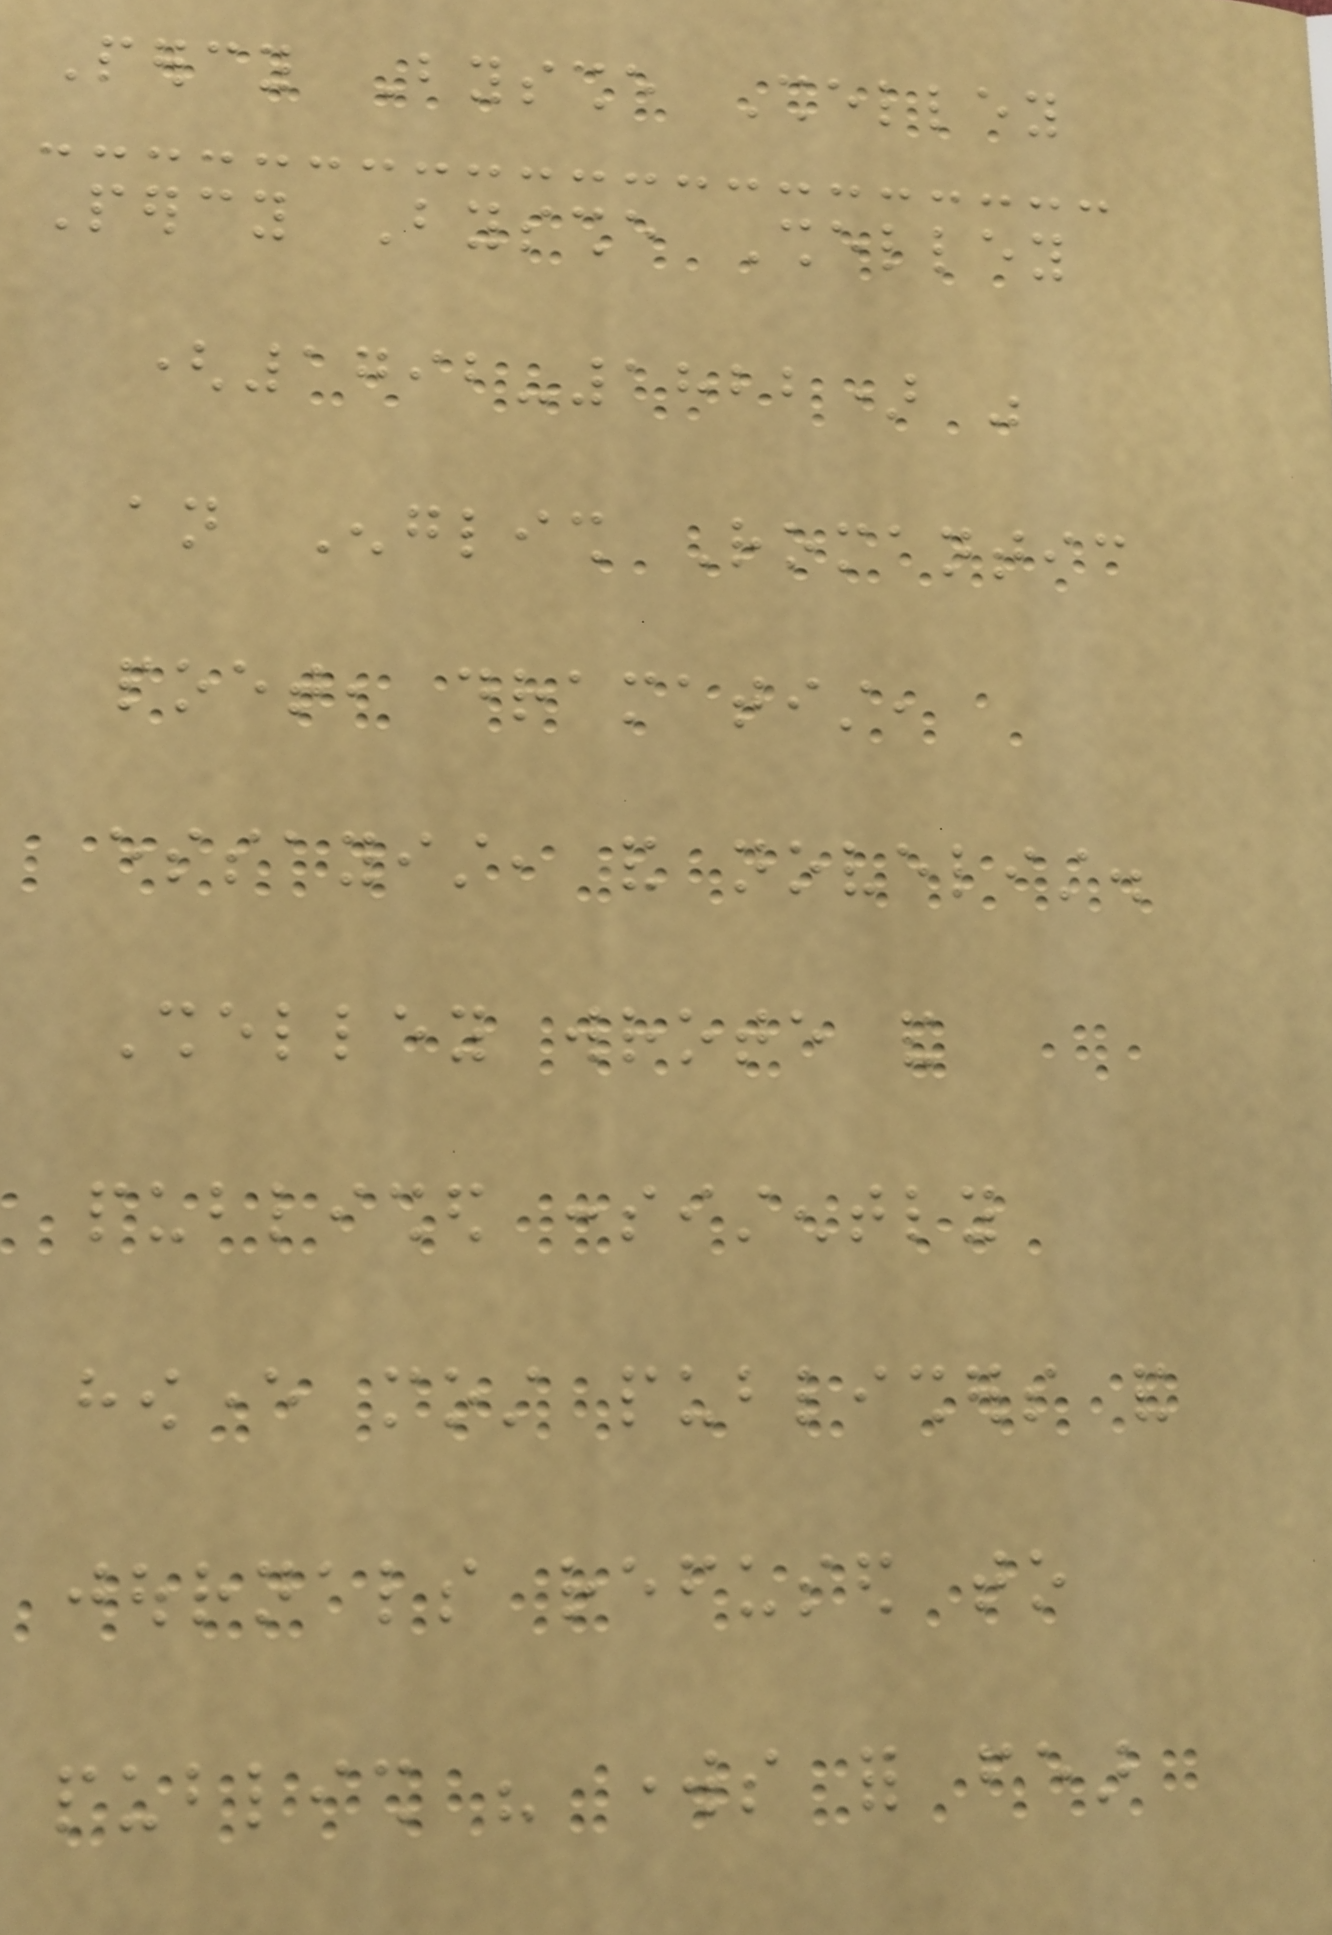Percy Bysshe Shelley
Percy Bysshe Shelley
(1792-1822) was
an English Romantic
poet, dramatist,
essayist, and novelist.
Shelley wrote and
published consistently
however most publishers and
journals refused to
publish his works for fear
